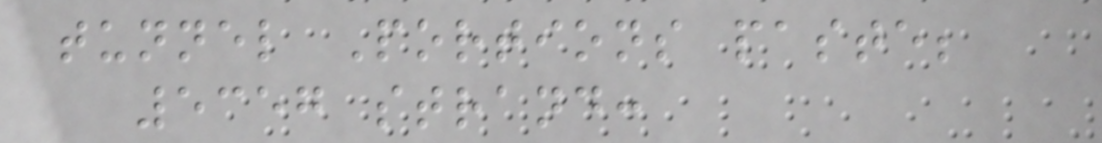tunnel Portions paste;
5357 strand:
